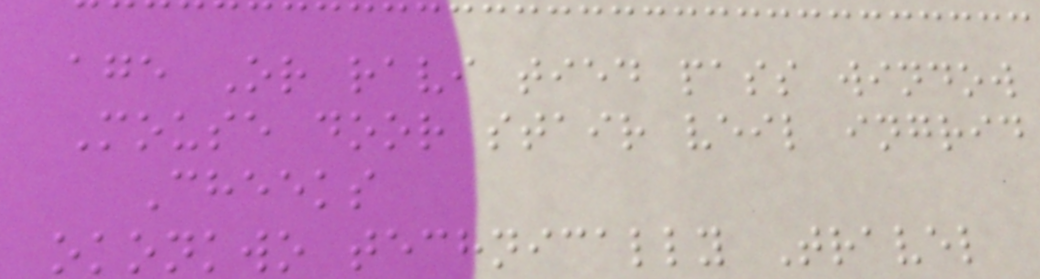age Or ravi tied pass window
Mouse door stair veil ingrid
Cheeks
okonkwo technically Travel
